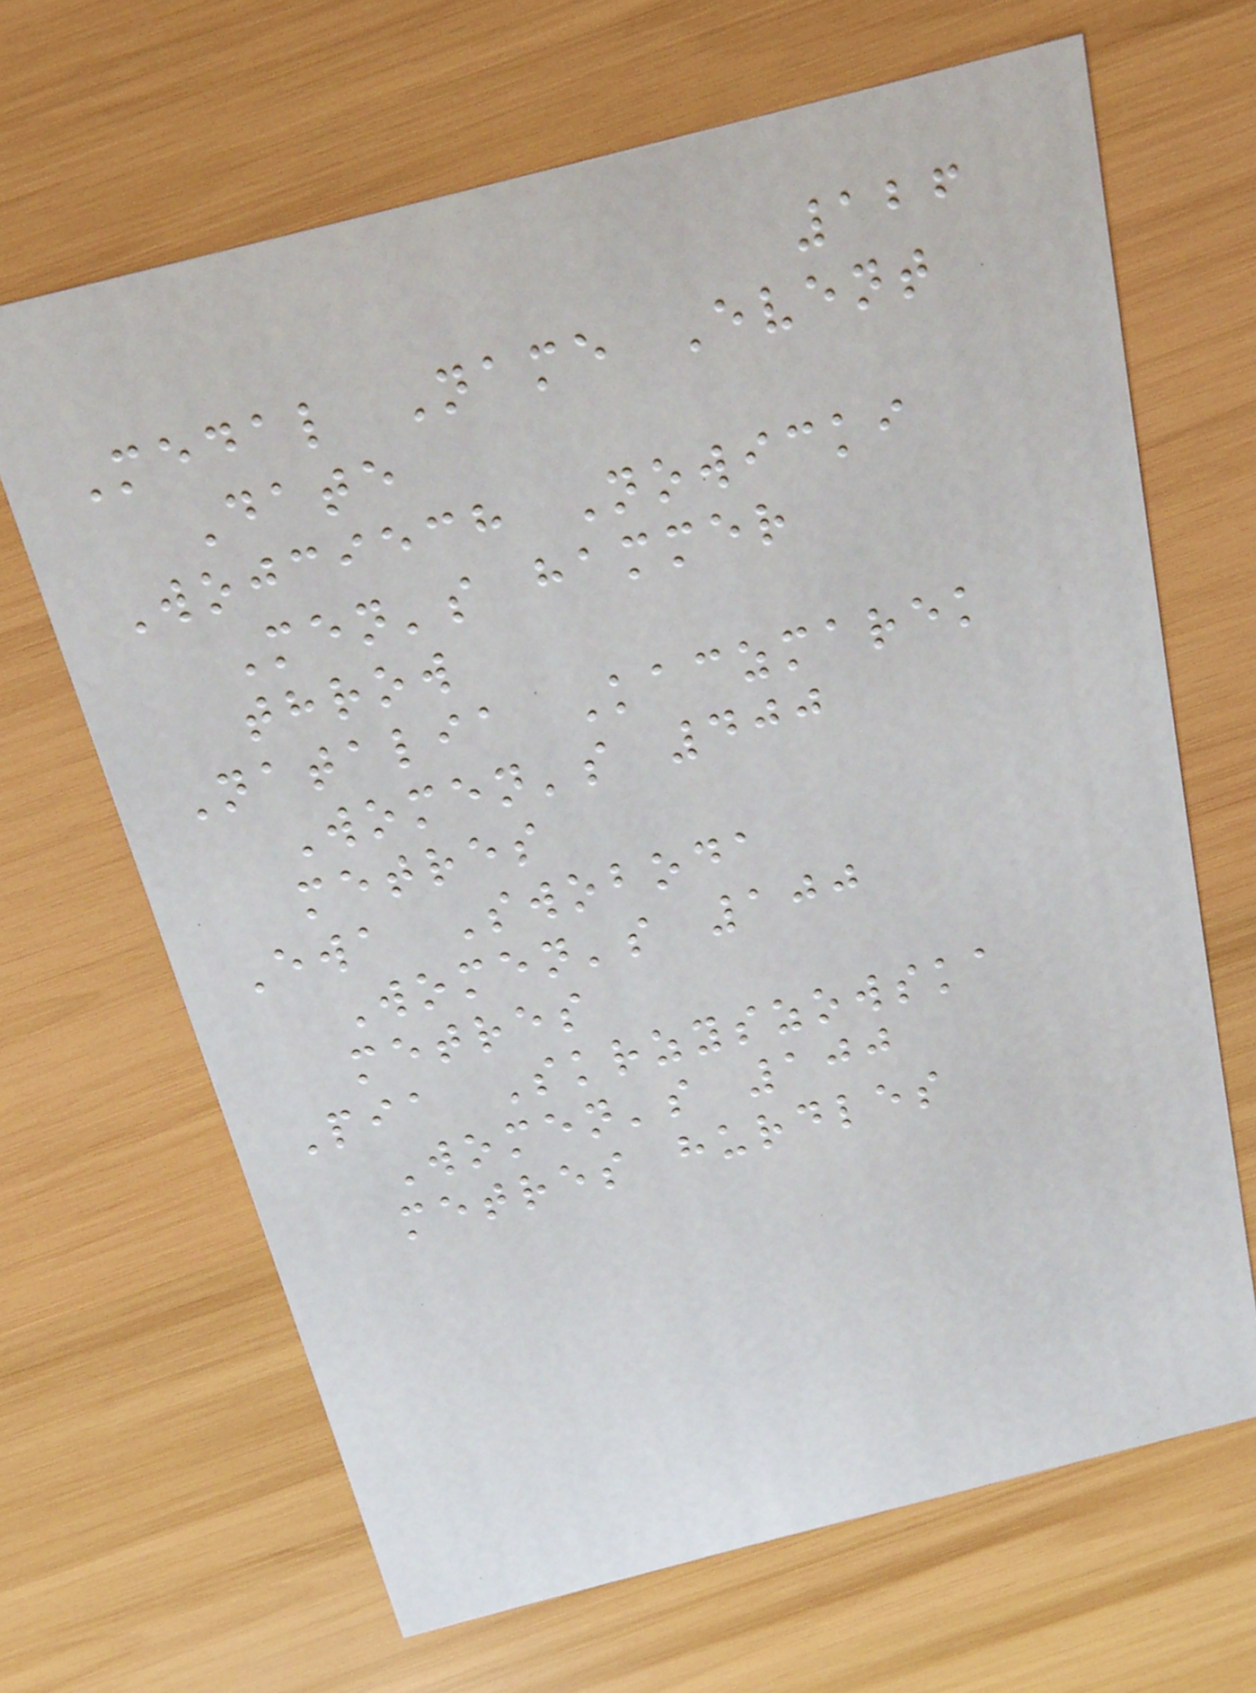126
Medal Name Event
Date
Wojciech Nowicki
Men's hammer
throw
Natalia Kaczmarek
Women's 400
metres
Ewa Swoboda
Women's 100
metres
Pia Skrzyszowska
Women's 100
metres hurdles
